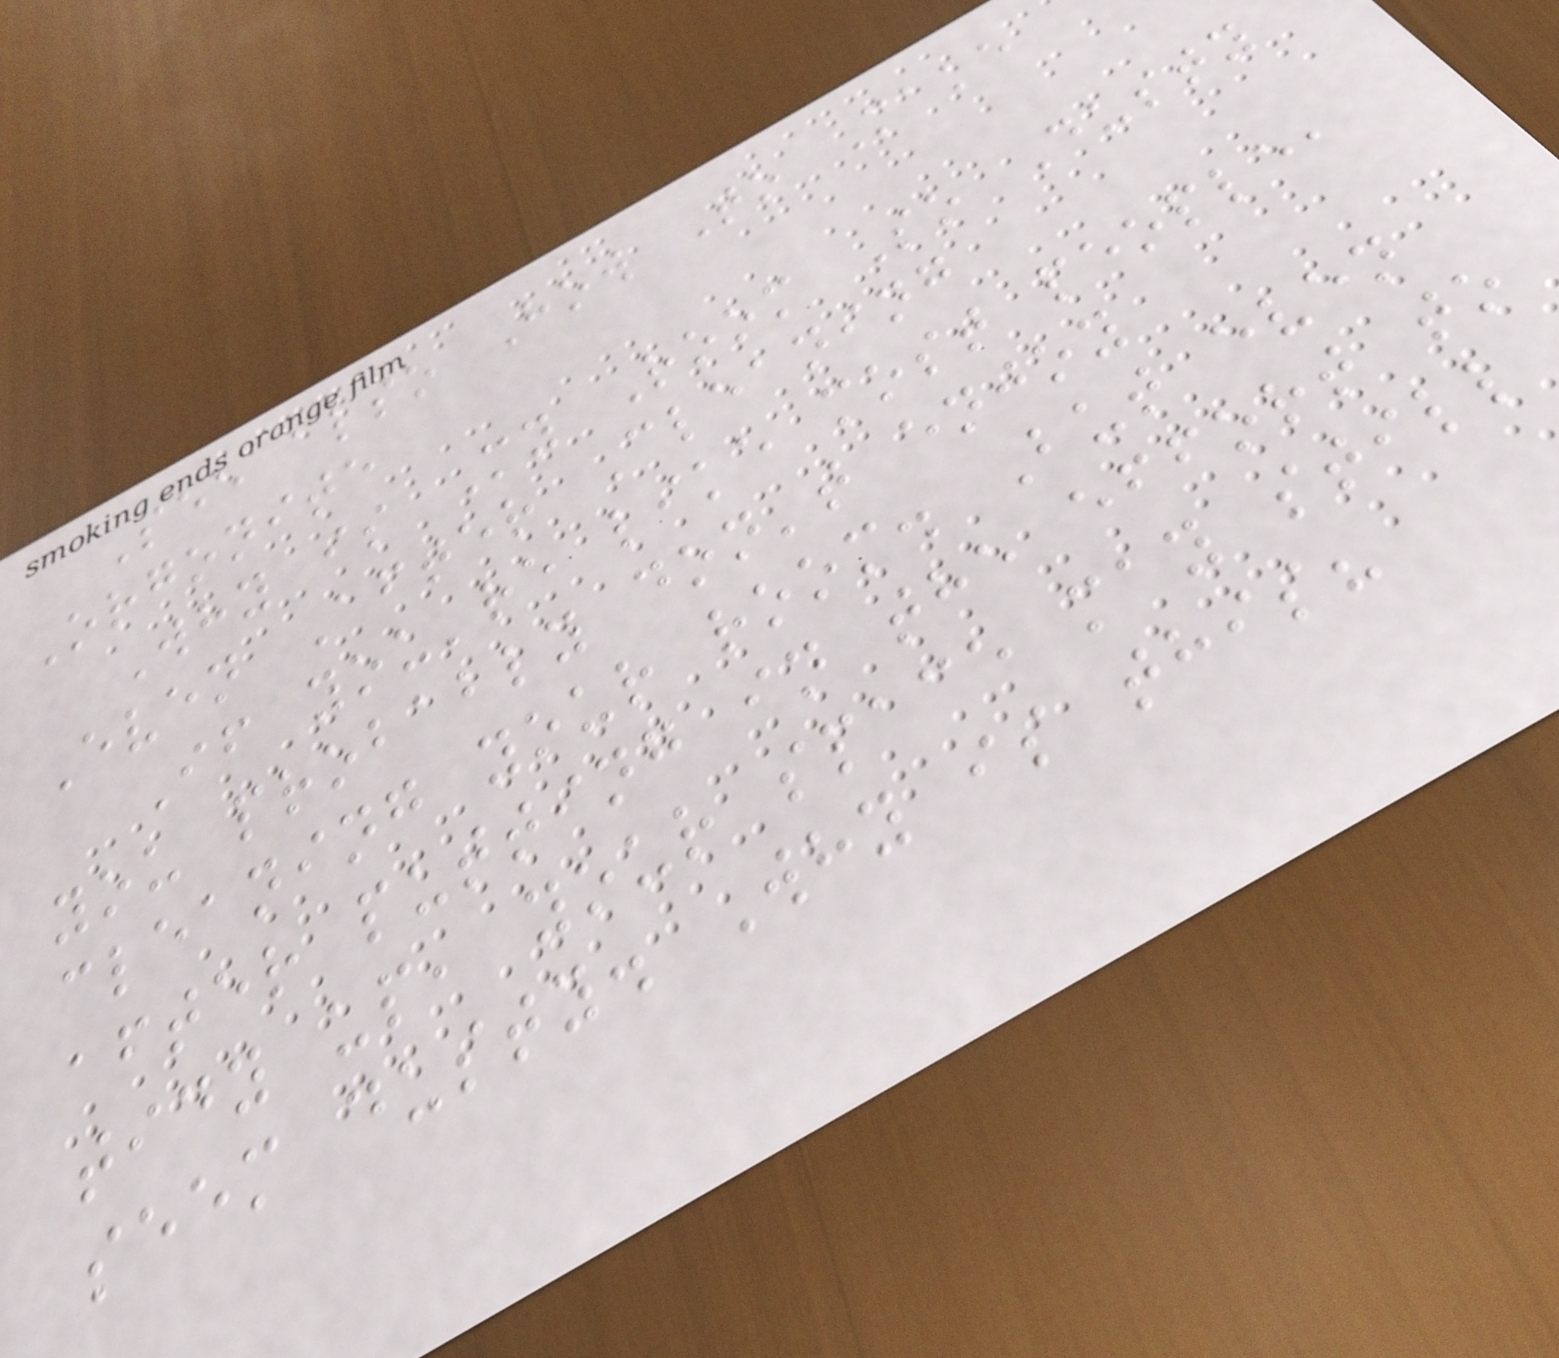See also How To Make
Orgonite
Why is My Room So Dusty
Even After Cleaning
If you're like most people,
you probably don't enjoy
cleaning your room. But even
after putting in the effort to
tidy up, your space may still
seem dusty. Why is this?
